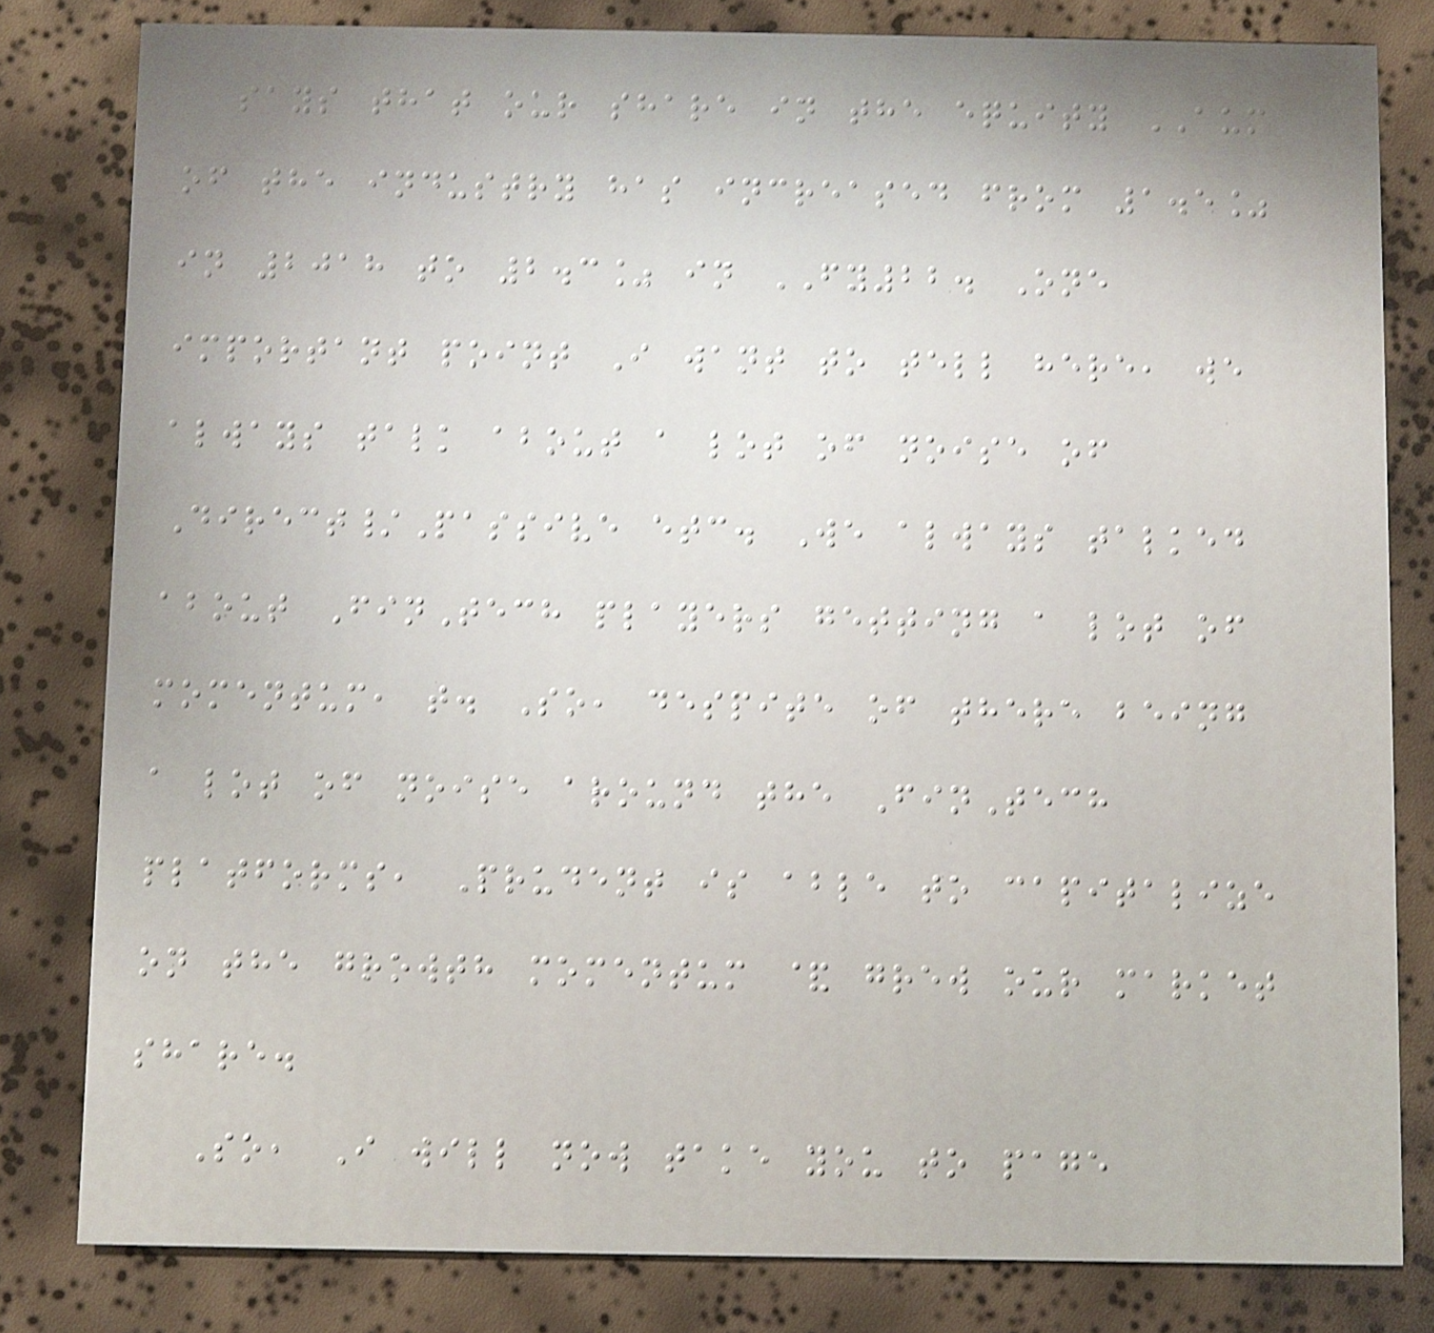says that our share in the equity AUM
of the industry has increased from 1.5%
in 2018 to 2.3% in FY22. One
important point I want to tell here, we
always talk about a lot of noise of
Direct/Passive etc. We always talked
about FinTech players getting a lot of
momentum, t. So, despite of there being
a lot of noise around the FinTech
platforms, Prudent is able to capitalize
on the growth momentum & grew our market
share.
So, I will now take you to page
